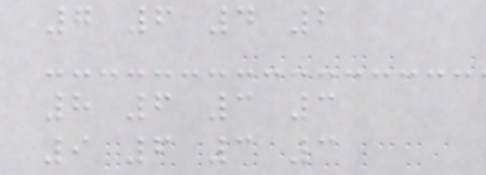7 6 4 2
8 6 3 3
9 6 3 3
